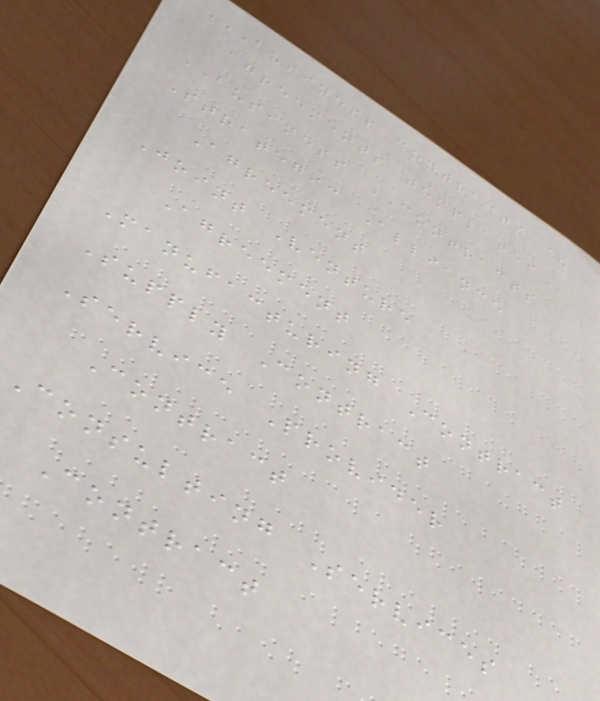BUSINESS CONTRACTS &
AGREEMENTS TEMPLATES
BUSINESS CONTRACTS
Strategic Alliance
Agreement
Joint Venture
Agreement
Manufacturing Contract
Supply Contract
Service Provider
Contract
Consulting Services
Contract
